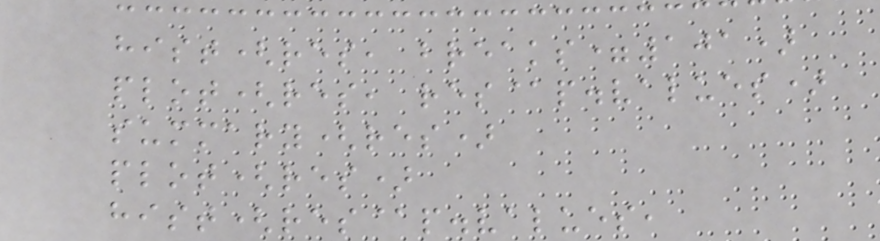hist(res, breaks=101)
plot(res, res@p.values)
summary(res)
plot(res)
hist(res@p.values,
